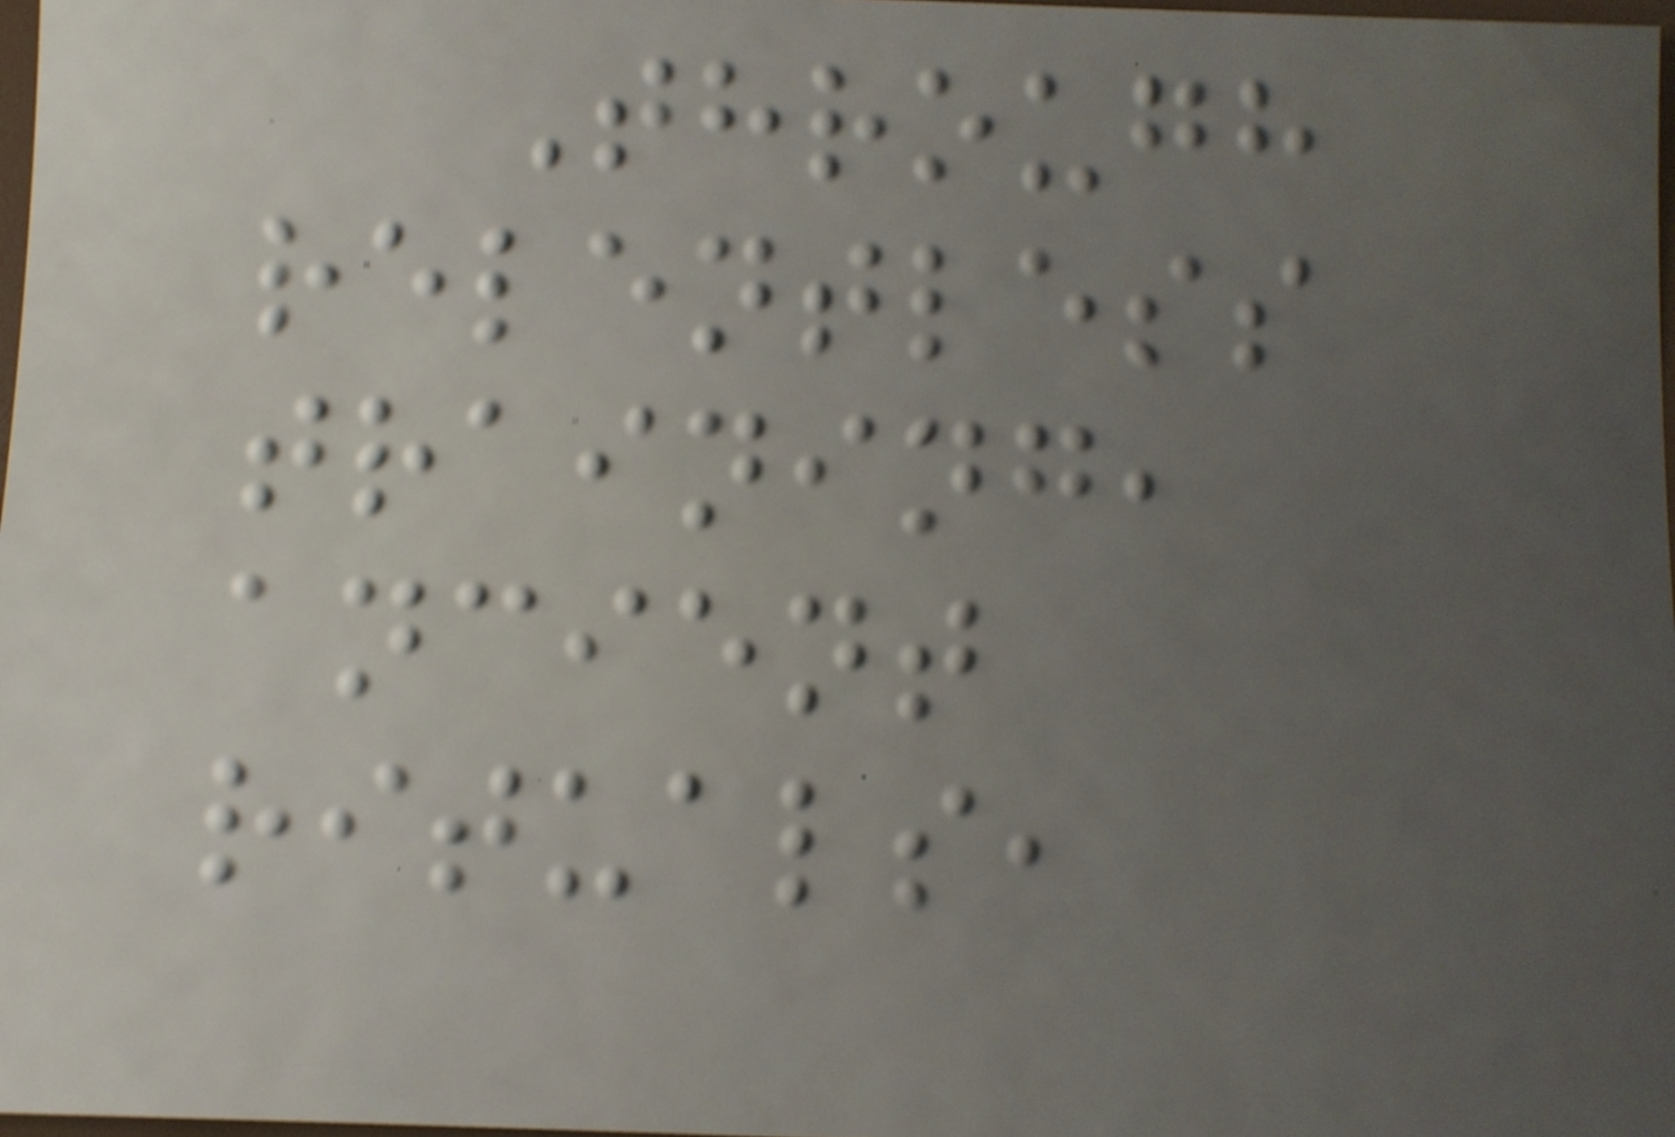Through
relentless
training,
ancient
rituals,
